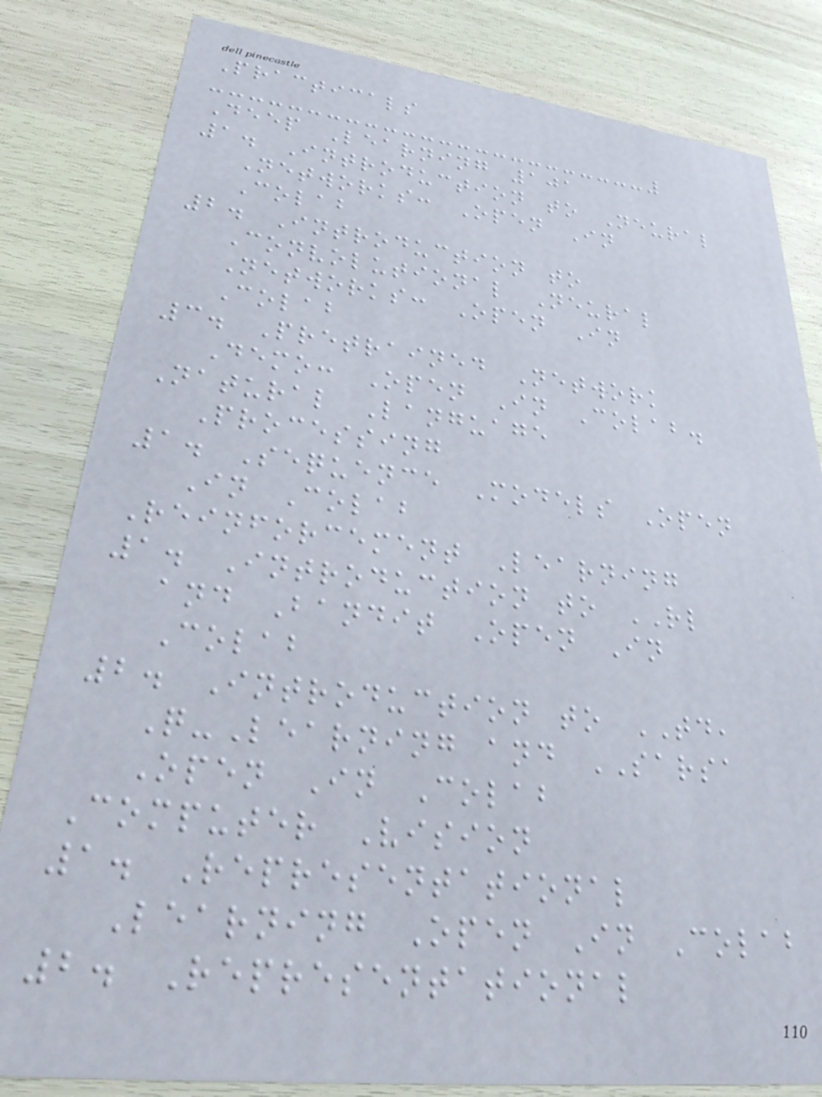Practicals
Deep Learning 101
1. Introduction to Neural
Networks: Open In
Colab
2. Introduction to
Convolutional Neural
Networks: Open In
Colab
3. Pretrained Network
Demo: Open In Colab.
Natural Language
Processing
1. Sequence Models Open
In Colab
Reinforcement Learning
1. Introduction to RL
and Bandit Open In
Colab
2. Introduction to TD,
Q-Learning and SARSA
Open In Colab
Computer Vision
1. Representational
Learning Open In Colab
2. Representational
